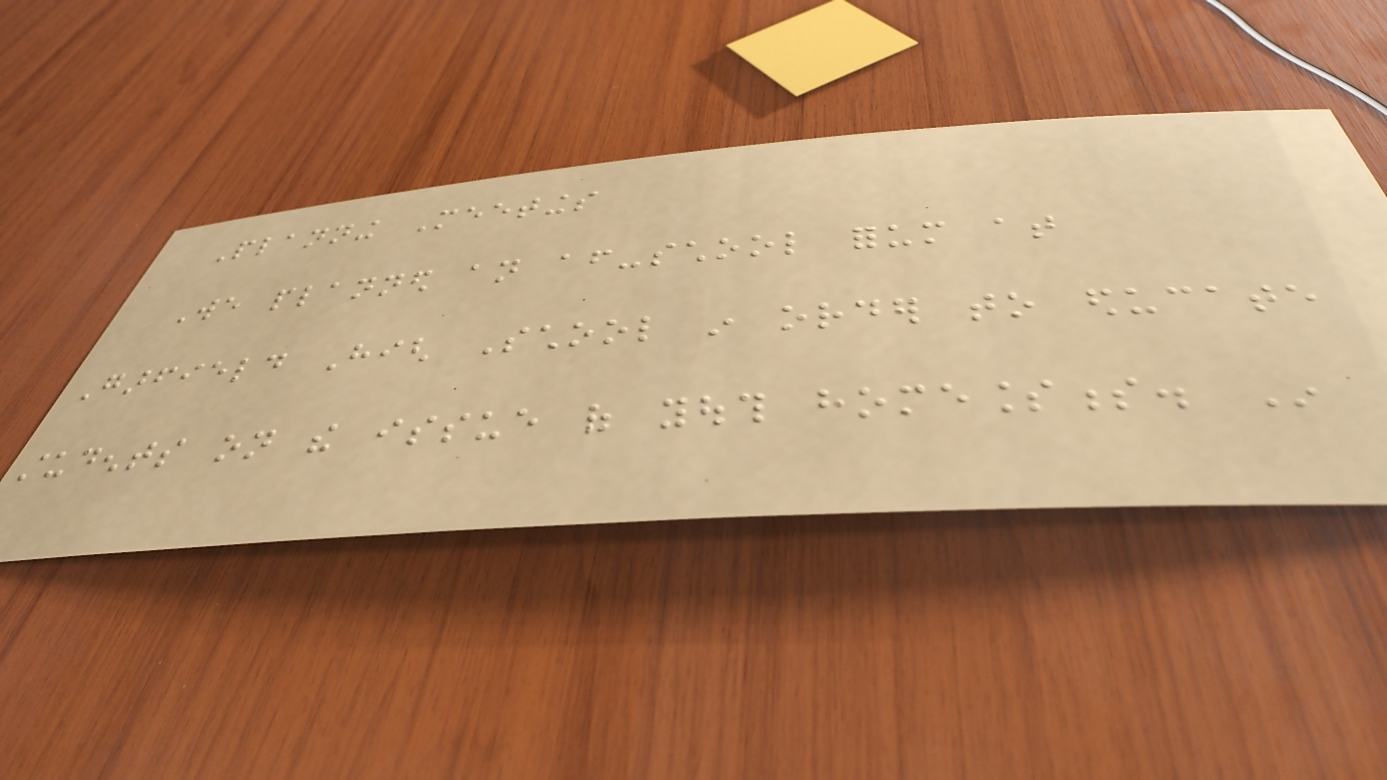Planning Meetings
We planned an after-school forum at
Garfield High School in order to educate
students on the issue of youth homelessness. In
